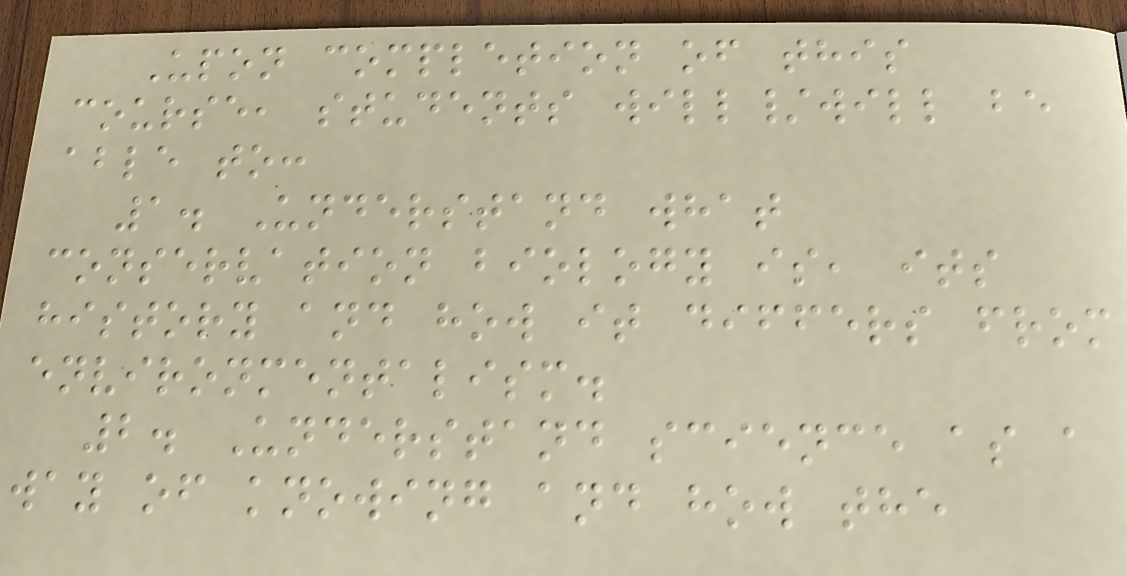Upon completion of this
course, students will/will be
able to:
1. Understand what
conservation biology is, its
history and how it differs from
environmentalism.
2. Understand science as a
way of knowing and how the
